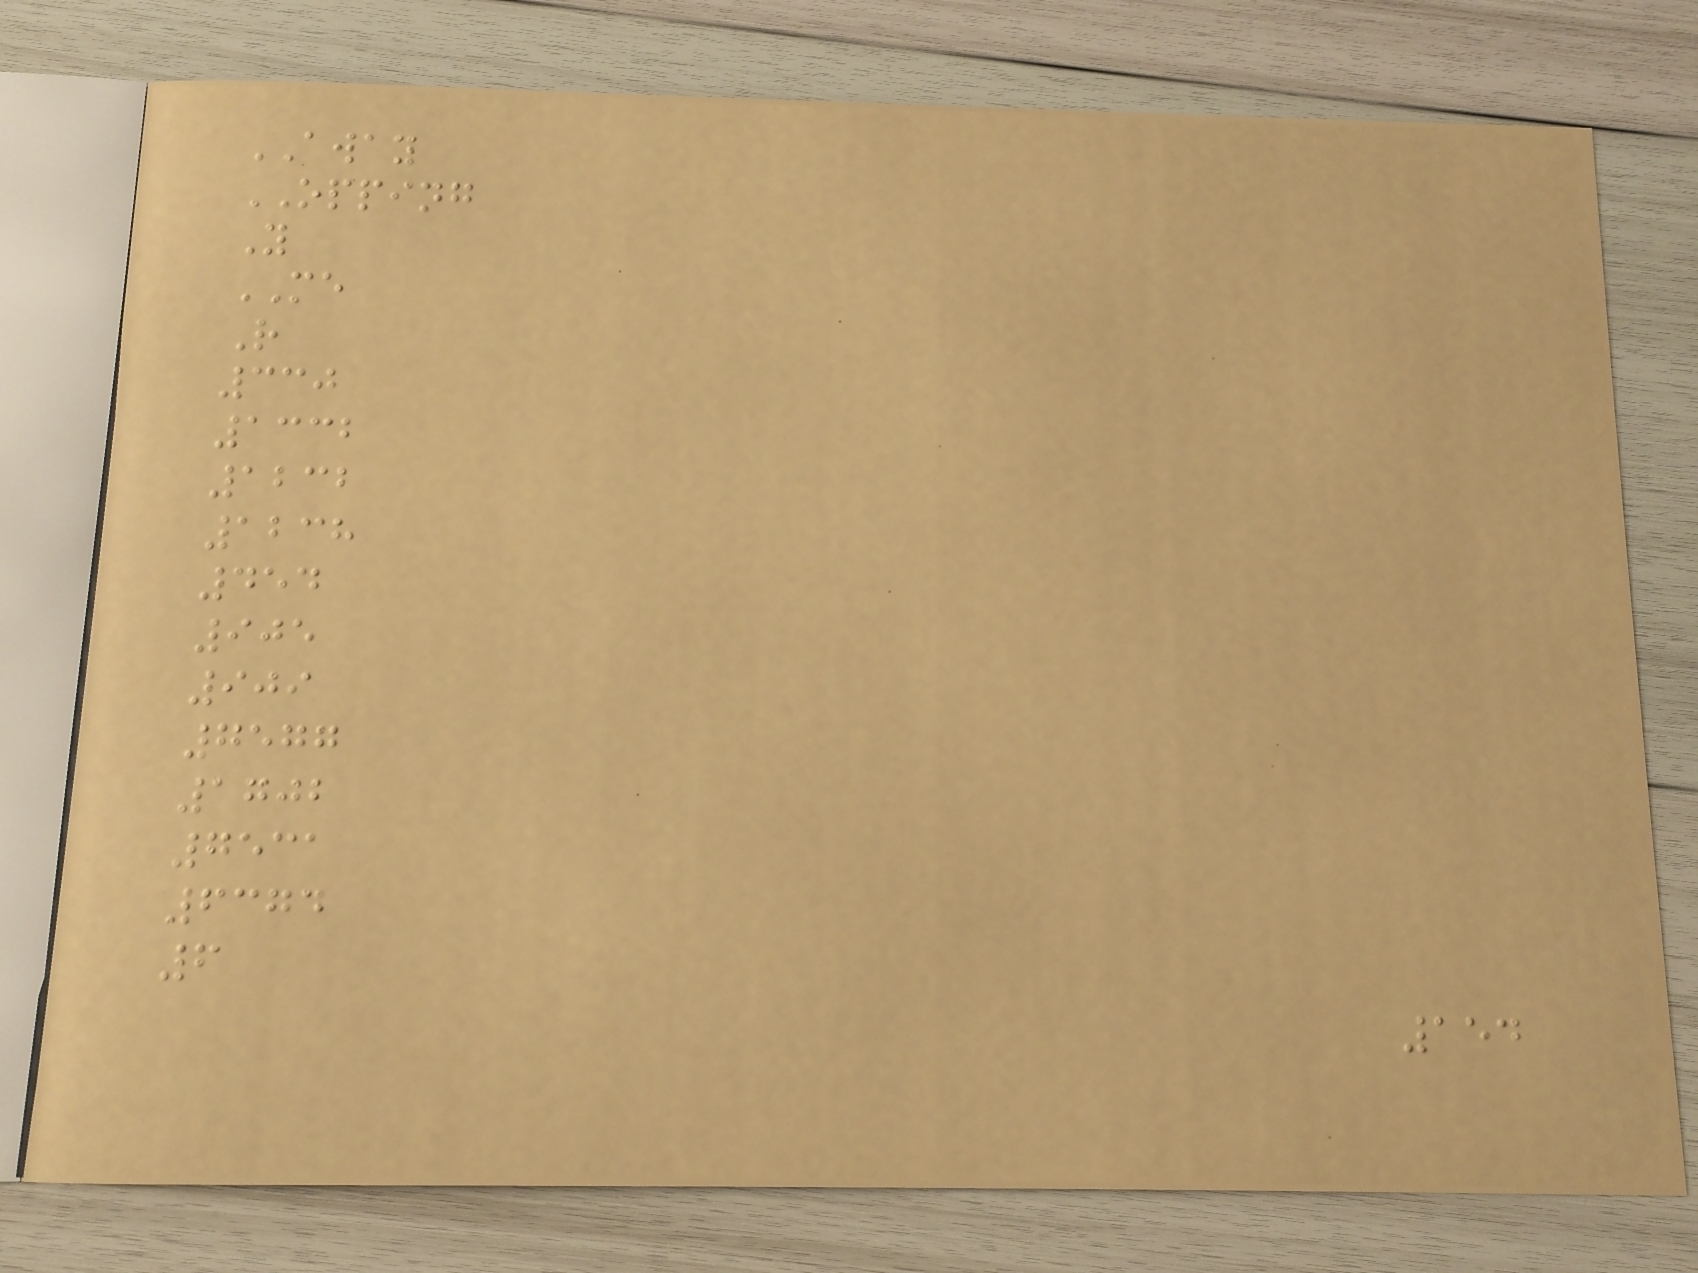AWAY
OPPING
Y
ME
R
330
1332
1232
1238
454
905
909
7577
1702
7531
6374
6
154
